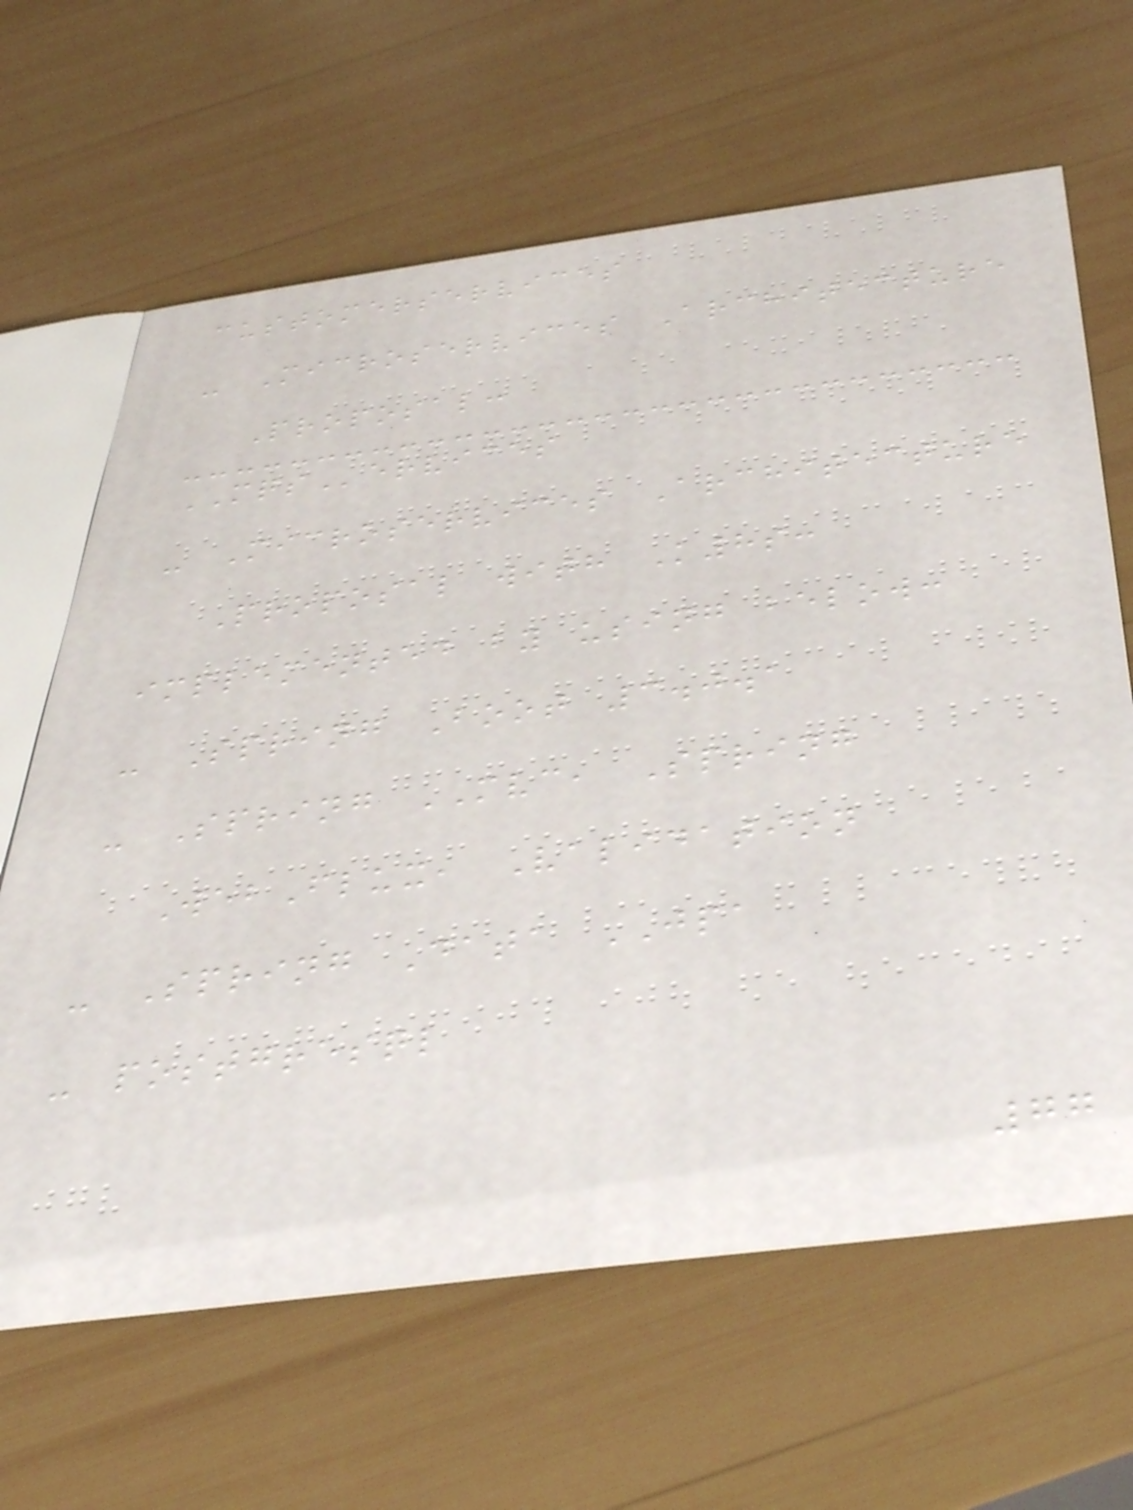customerservices
- Microservices Architecture
Proposal:
MQServices
- Microservices Architecture
Proposal with K8s:
implemented by using below:
- Spring Boot 3.0.1
- Spring MVC, Spring
WebFlux, Validation
- Spring Data JPA
- postgresql
77
